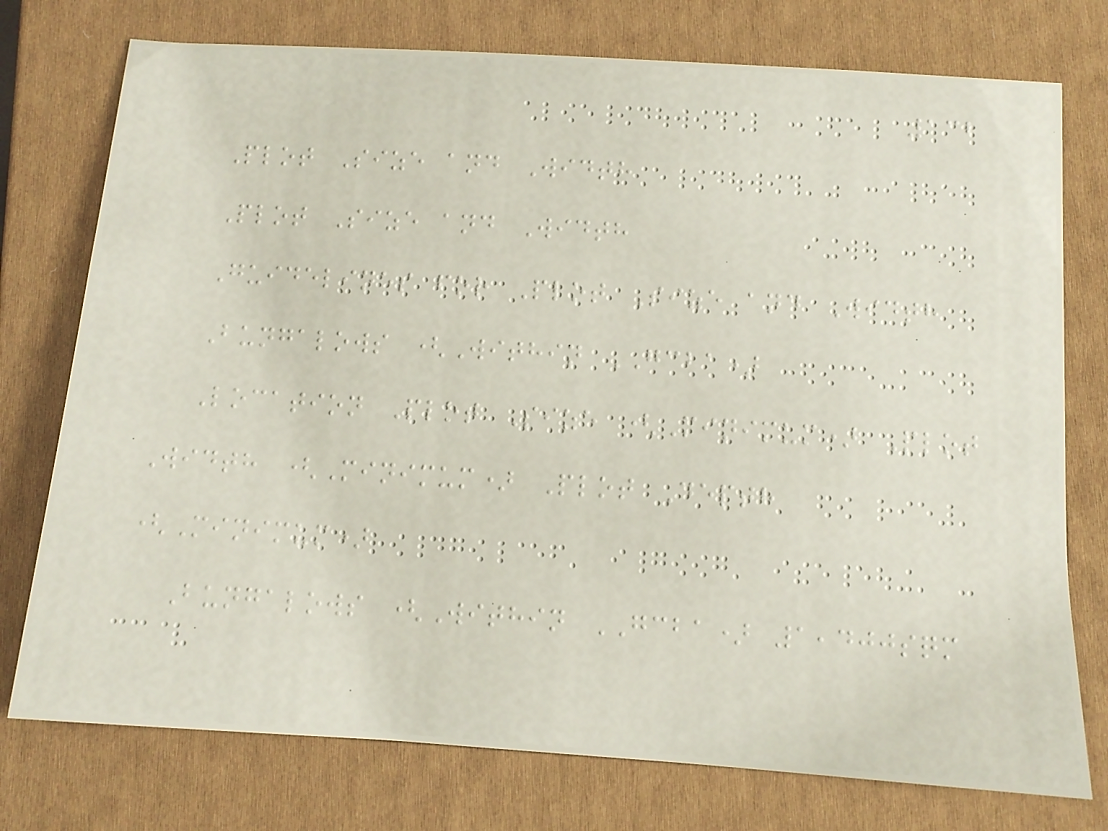132
Plot Size and Width
Plot Size and Width
Guidelines for Plot Size and Width
Bungalows (Within GCBA)
Location Plot Size (Minimum) Plot
Width (Minimum) Plot Depth
(Minimum)
Bungalows (Within GCBA) 1,400sqm
